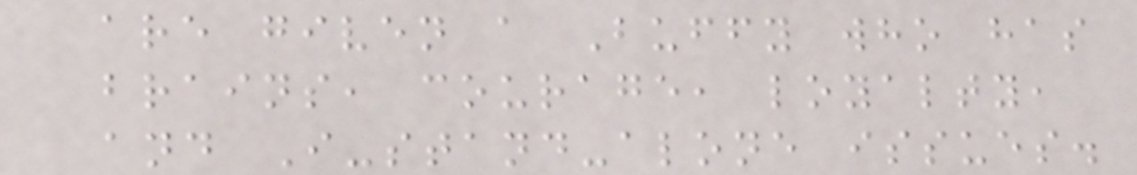are given a Buffy who has
brains, courage, loyalty,
and I-stand-alone issues.
